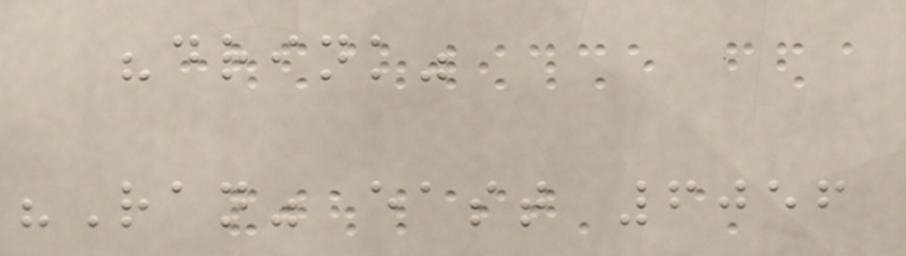"drink"
"Ran" east 6056
